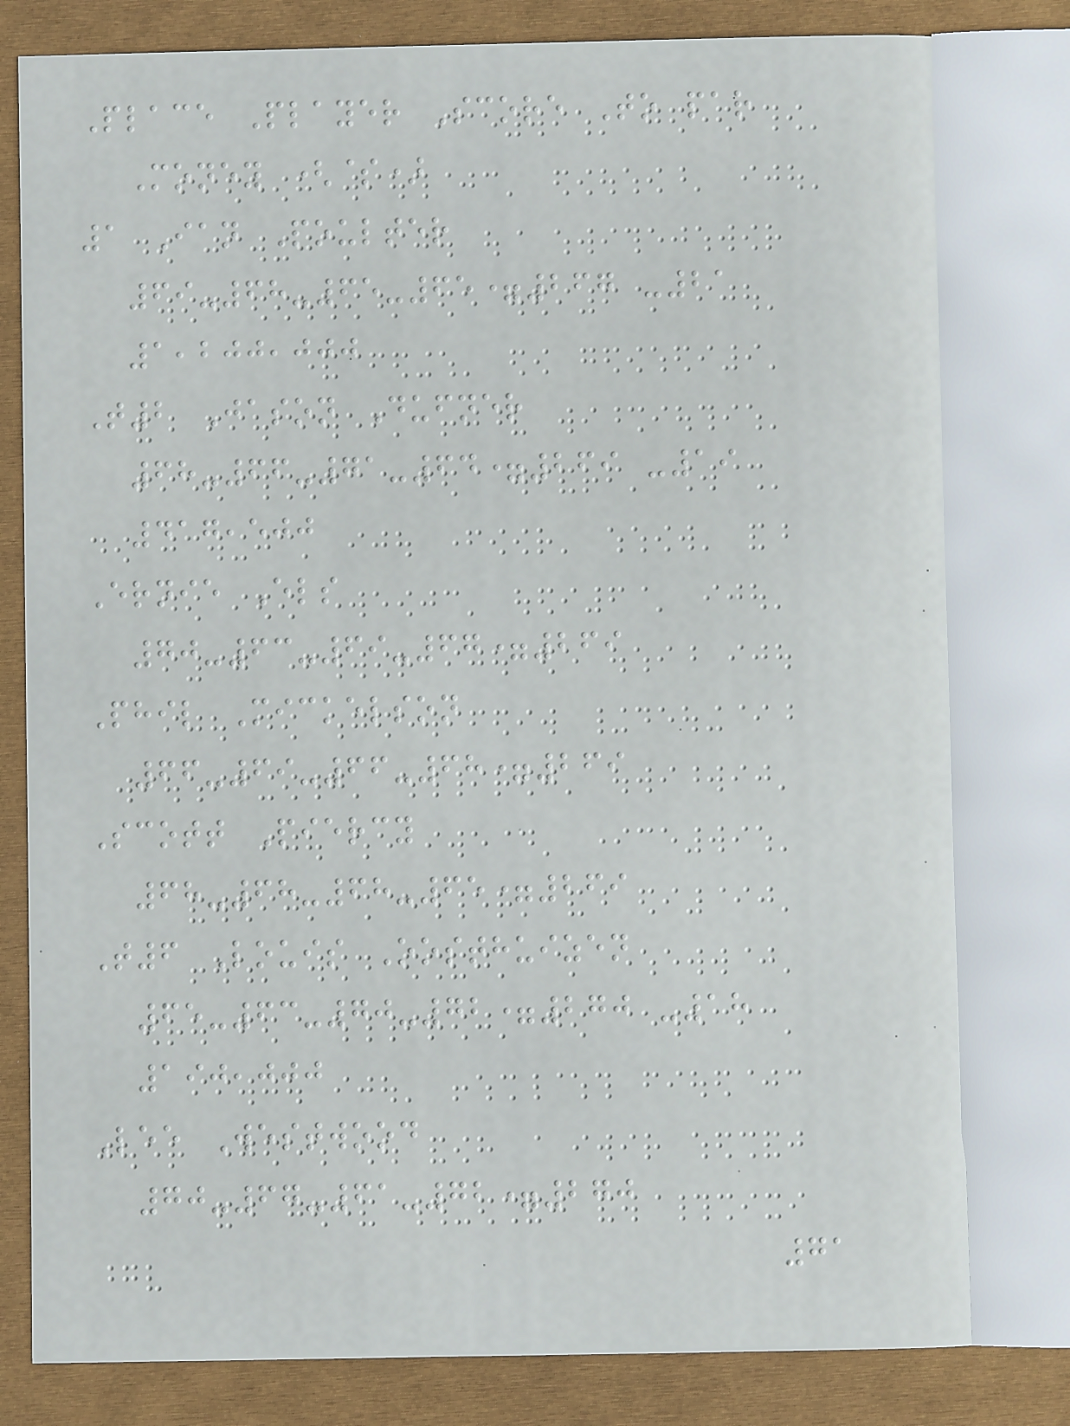Place Player Score To par
Money ($)
1 Ian Poulter
69-68-65-65=267 -21
1,200,000
T2 Jason Dufner
68-66-71-64=269 -19
417,500
Ernie Els
70-63-69-67=269
Phil Mickelson
66-69-66-68=269
Scott Piercy
68-68-68-65=269
T6 Louis Oosthuizen
65-63-70-72=270 -18
190,000
Lee Westwood
70-67-61-72=270
71
